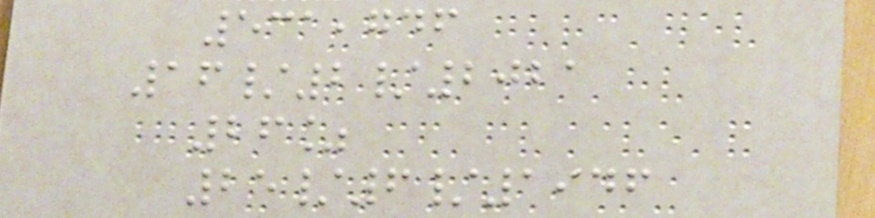531,746
16/2/2021
26%
25/6/1946
